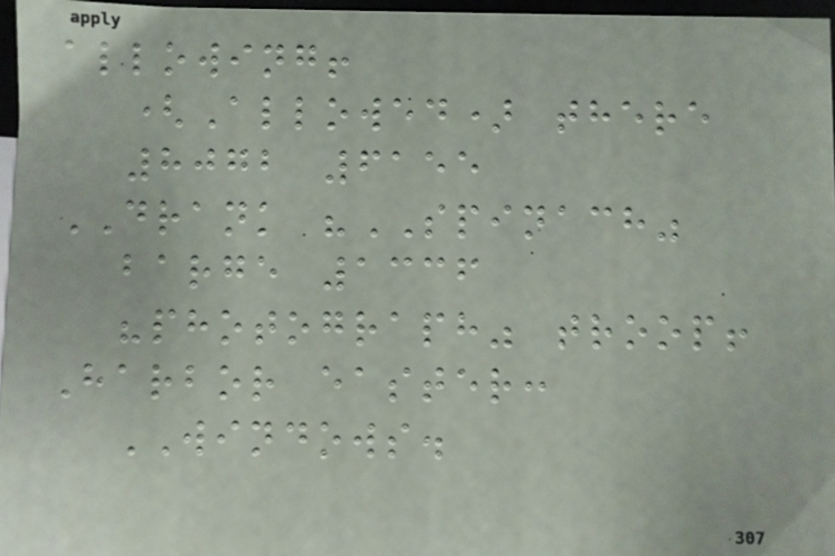allowing!
(Allowed) there
8072 6155
DRANK "SPINACH"
barge 1336
"photograph" troop!
Harbor easter:
WINDOWS.
